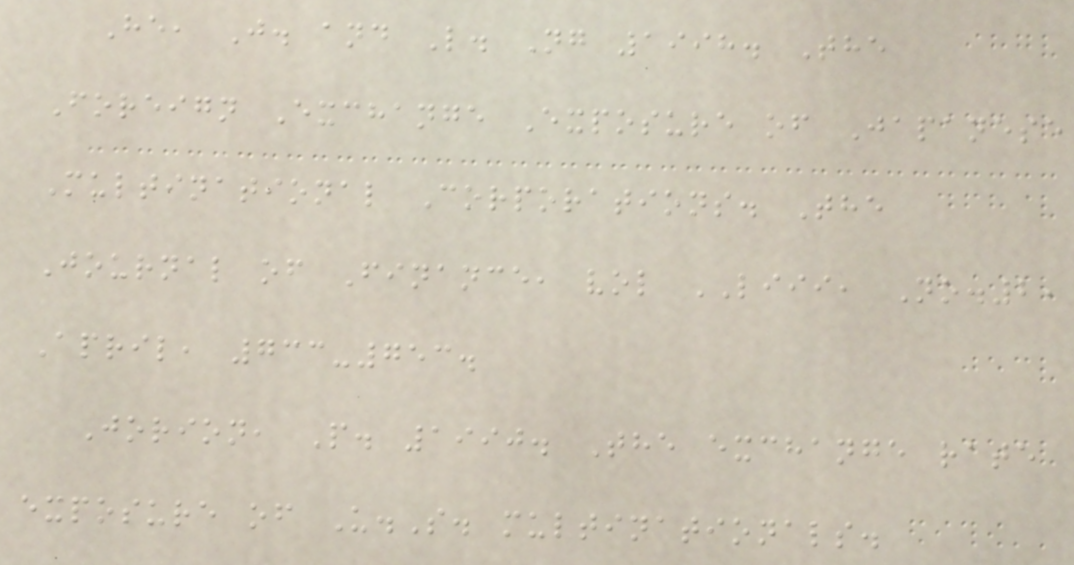He, J. and L. Ng 1998. The
Foreign Exchange Exposure of Japanese
Multinational Corporations. The
Journal of Finance, vol LIII, No.2,
April, 733-753.
Jorion, P. 1990. The exchange rate
exposure of U.S. multinationals.
